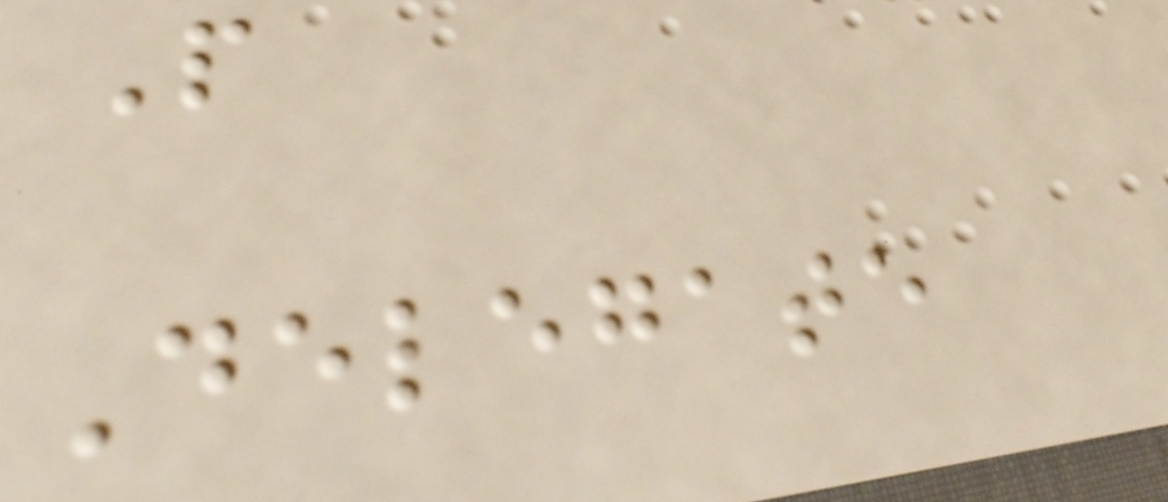P
Delegate
